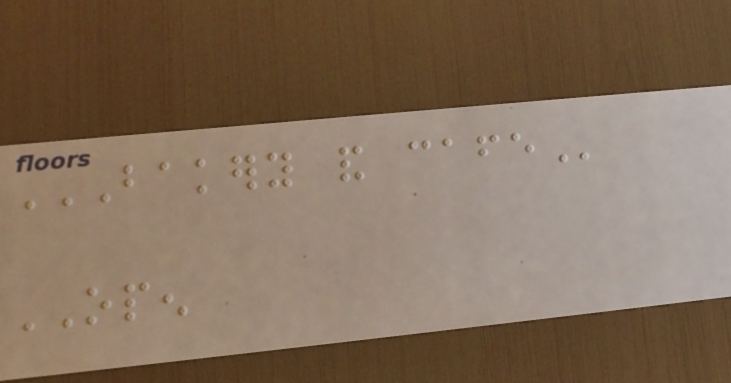BAKERY AND CAFE
OPEN
